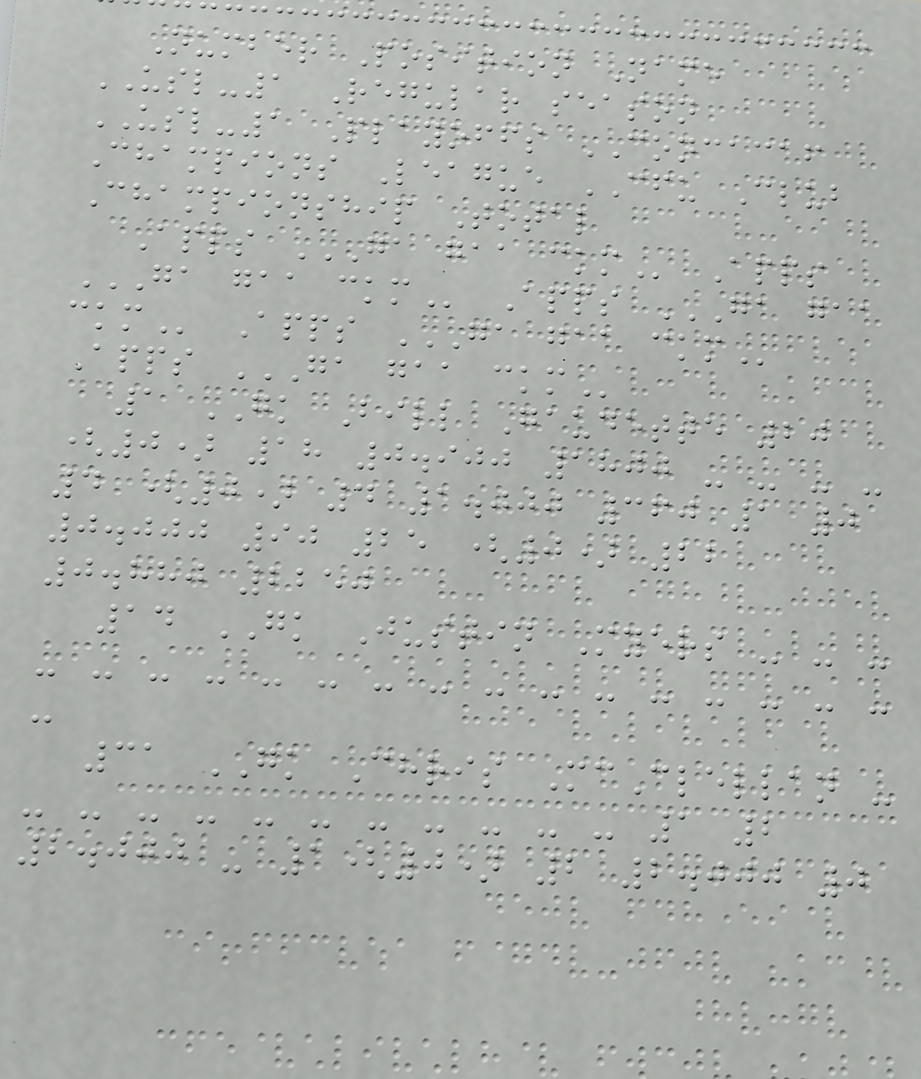Number Position Name
USL-1 Regular season
USL-1 Playoffs CONCACAF
Champions League CFU Club
Championship Total
Apps GA GAA CKM Apps
GA GAA CKM Apps GA GAA
CKM Apps GA GAA CKM
Apps GA GAA CKM
1 GK Bill Gaudette 20
(0) 18 0.900 1800 - - - -
4 (0) 4 1.000 360 1 0
0.000 90 25 (0) 22
0.880 2250
14 GK Justin Myers - - -
- - - - - - - - - - - - - - - -
-
31 GK Chris McClellan -
- - - - - - - - - - - 1 2
2.000 - 1(0) 2 2.000 0
